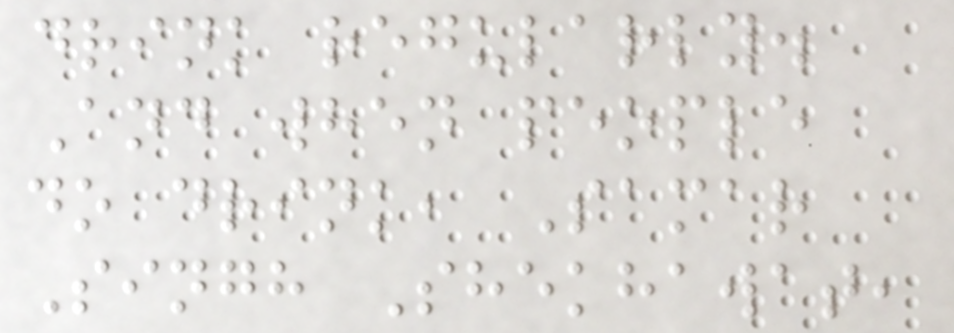drink regularly.
And when people
do drink, Samar
Singh Shekhawat,
